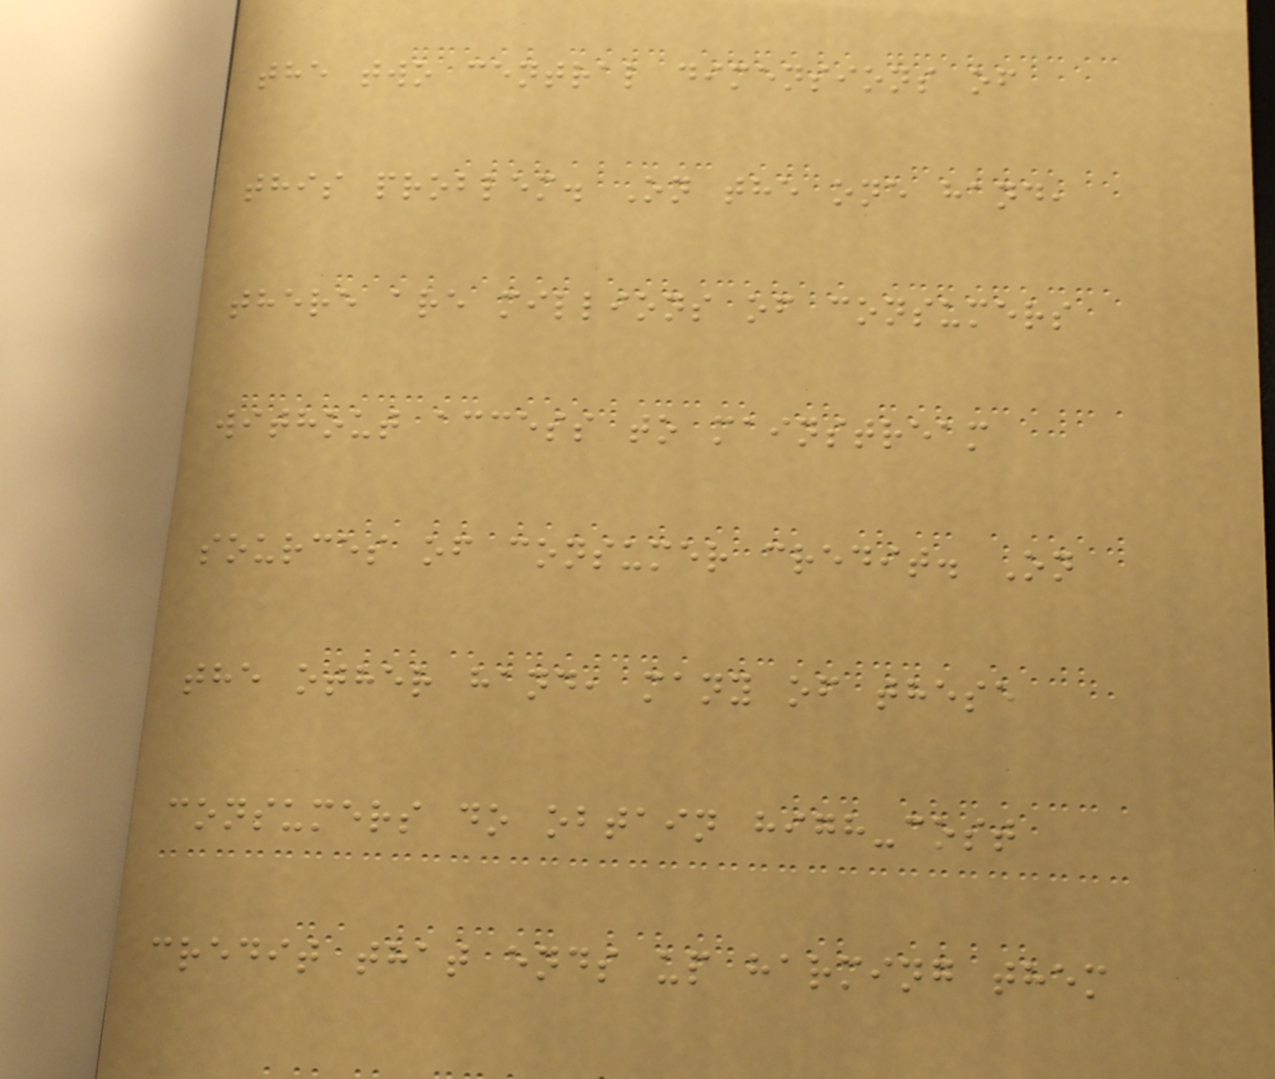the two central dimensions of
this problem. On the one hand,
there are millions of consumers
without access to mainstream
sources of consumer credit. On
the other hand, many of these
consumers do obtain high-cost
credit that ends up harming them
